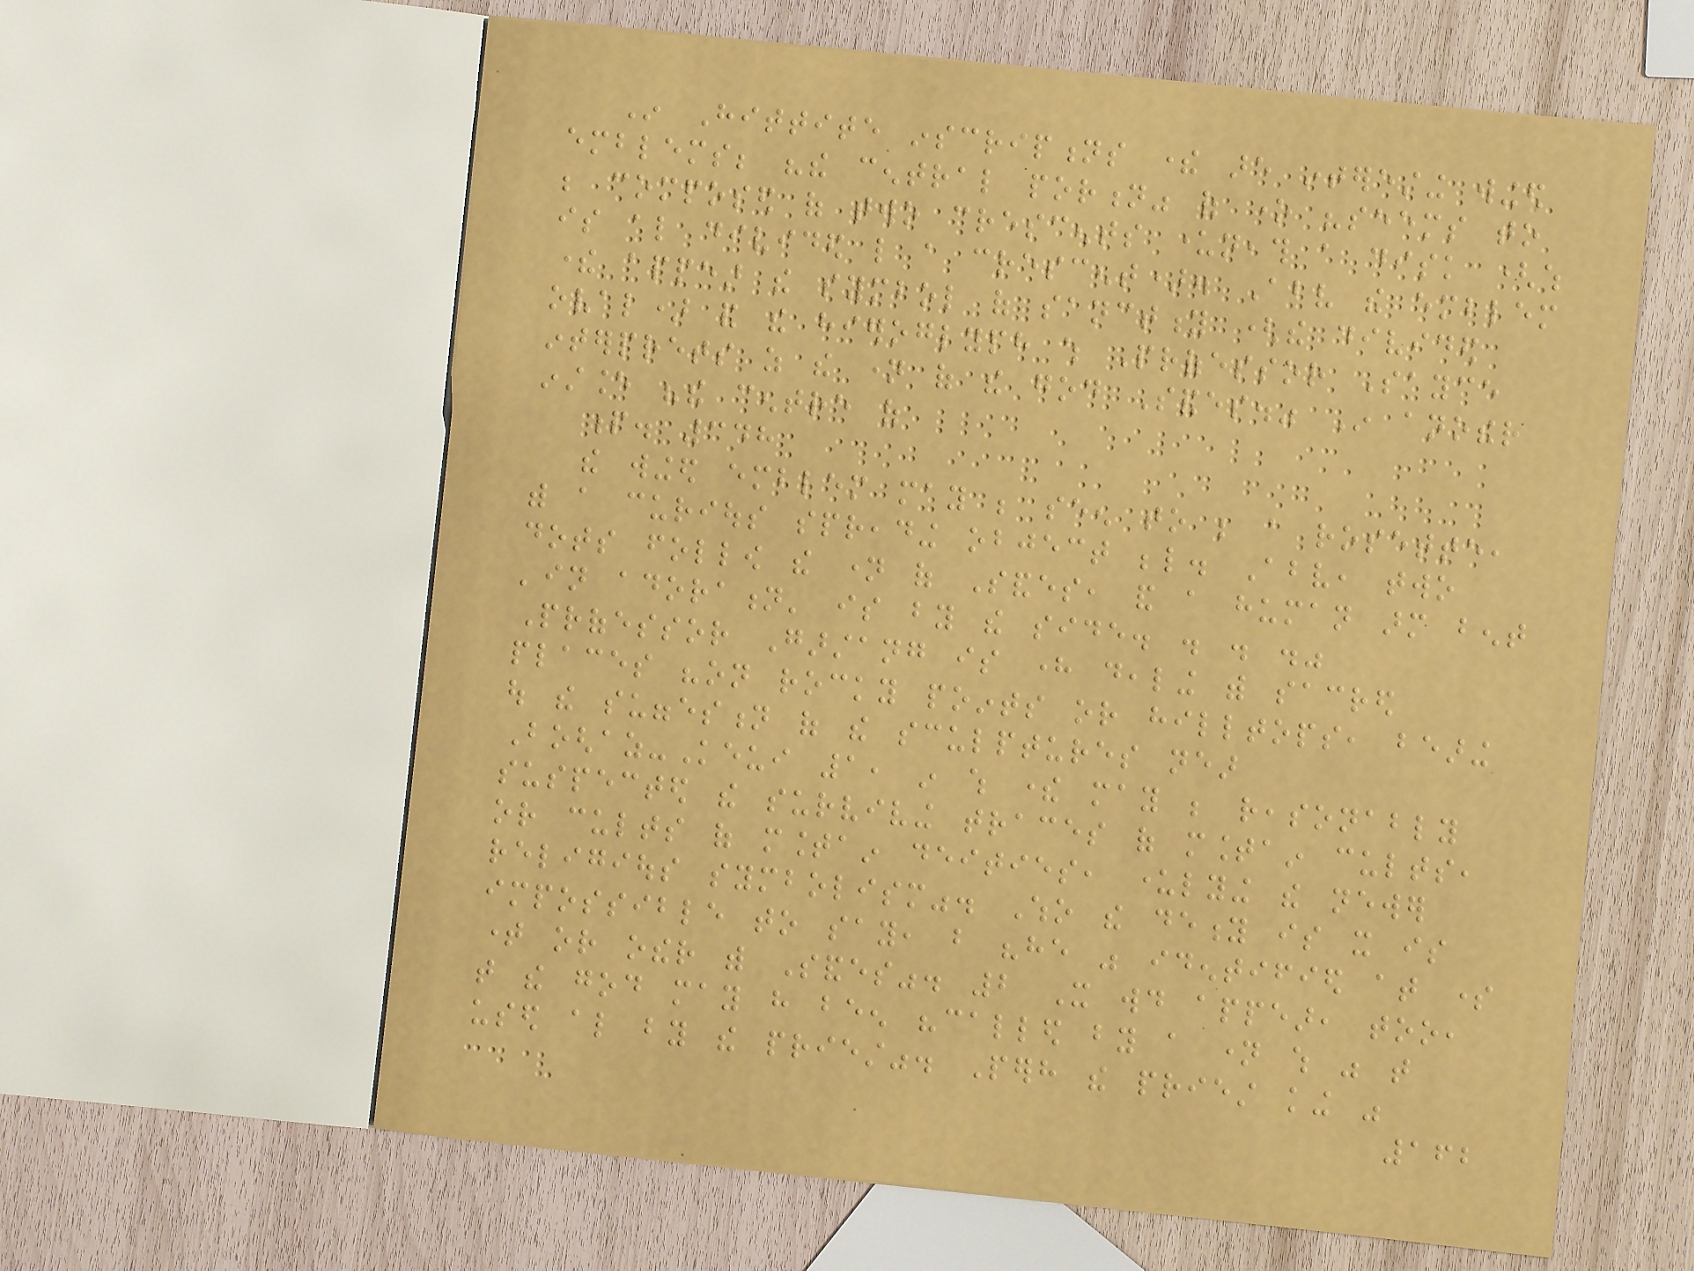In Hittite inscriptions there are interesting winged
emblems; "the central portion" of one "seems to
be composed of two crescents underneath a disk (which
is also divided like a crescent). Above the emblem
there appear the symbol of sanctity (the divided
oval) and the hieroglyph which Professor Sayce
interprets as the name of the god Sandes." In another
instance "the centre of
p. 348
the winged emblem may be seen to be a rosette,
with a curious spreading object below. Above, two
dots follow the name of Sandes, and a human arm bent
'in adoration' is by the side. . . ."
Professor Garstang is here dealing with sacred
places "on rocky points or hilltops, bearing
out the suggestion of the sculptures near
Boghaz-Keui 1, in which there may be reasonably
suspected the surviving traces of mountain cults,
or cults of mountain deities, underlying the newer
religious symbolism". Who the deity is it is
impossible to say, but "he was identified at some
time or other with Sandes". 2 It would appear, too,
that the god may have been "called by a name which was that
used also by the priest". Perhaps the priest king was
162
